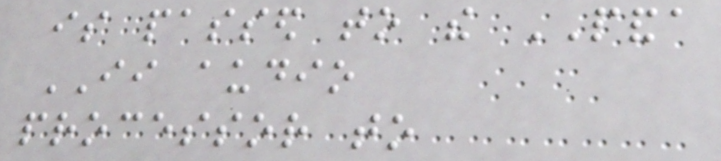is passed to the PANDA
II audio
processor to
